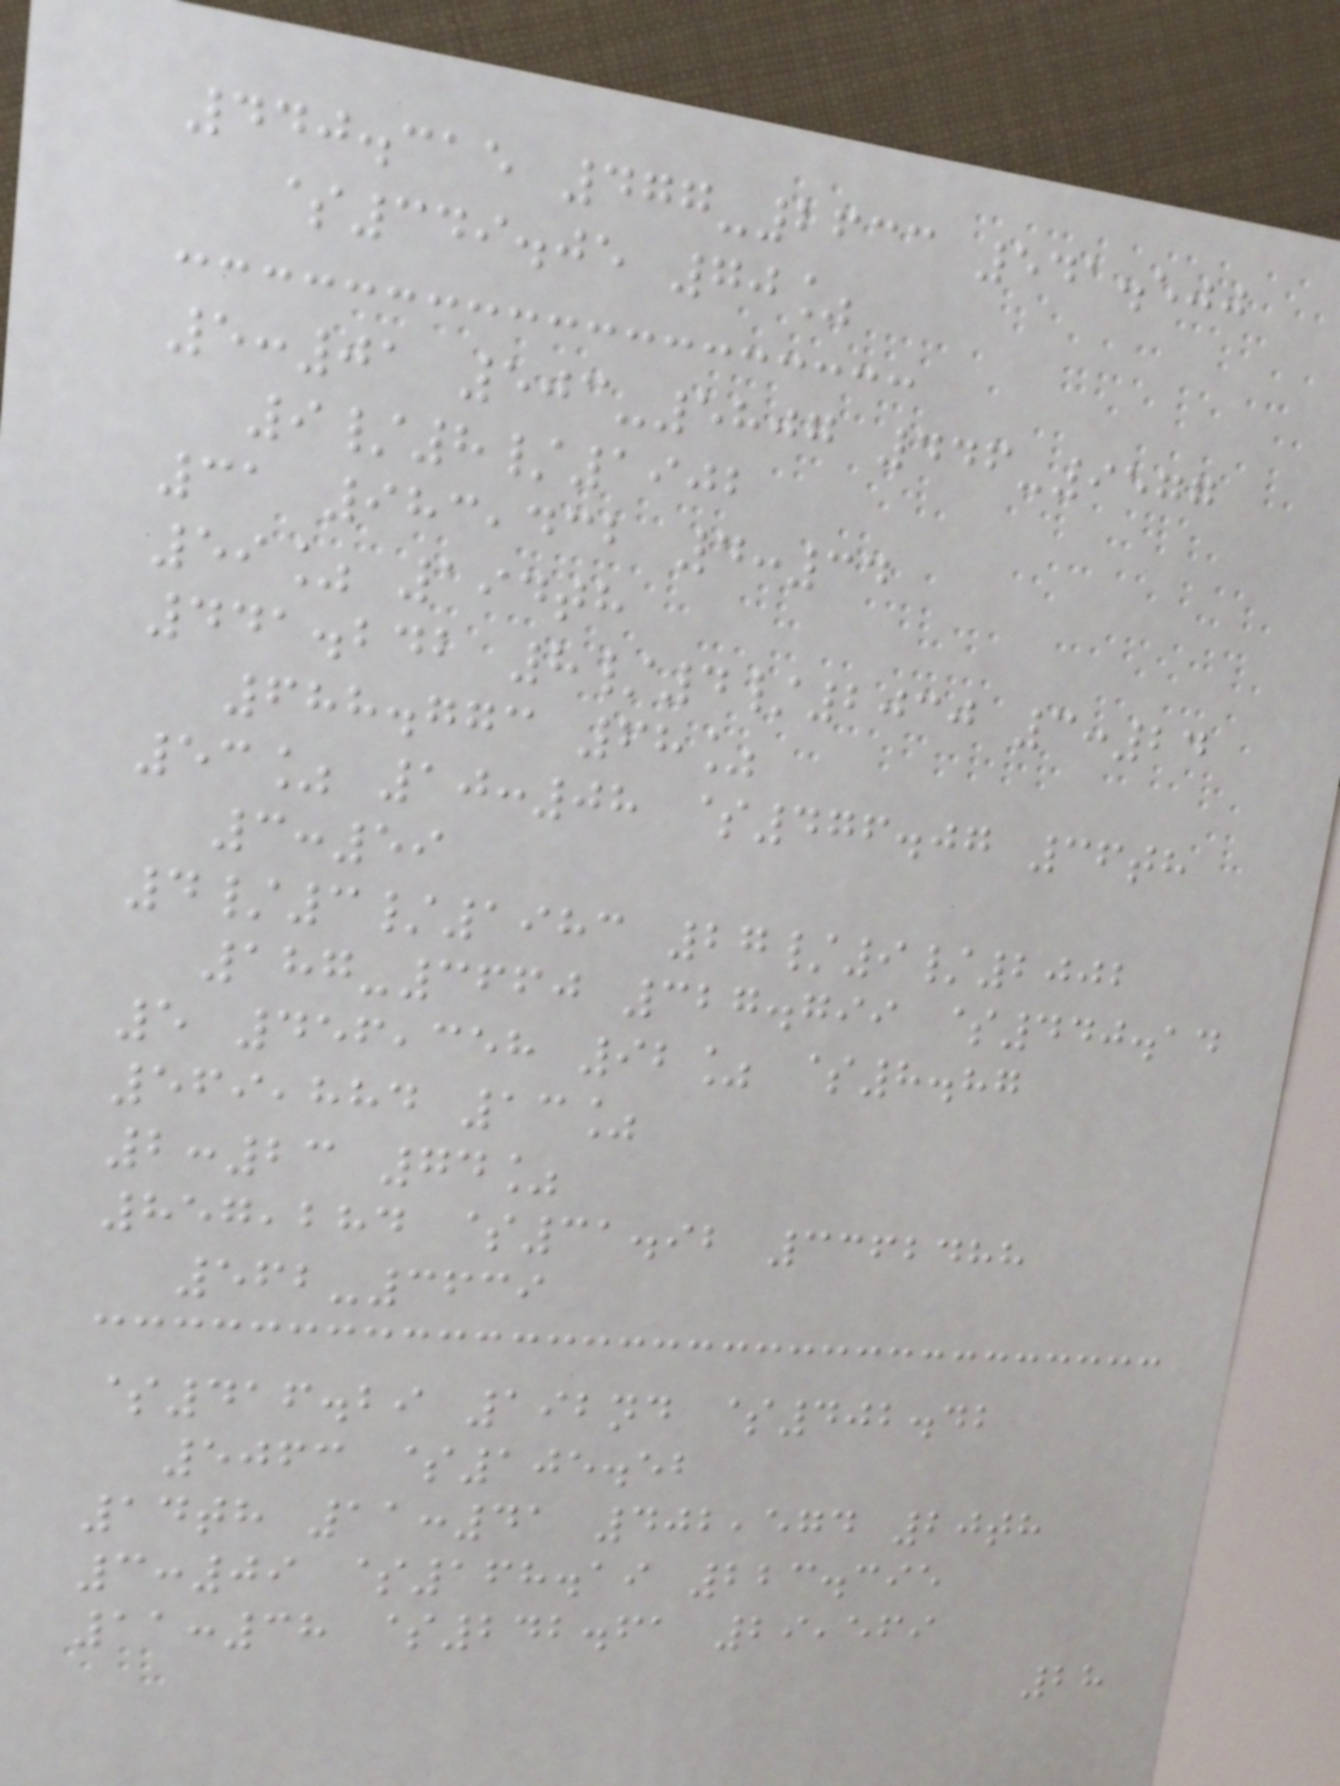440.315 477-2633 541.500
$349.05 70%
5:01 503-5807 446-9577
9/8/1902
31 983,432 4:34
59% 194th
441.242 8/4/2030 3:24
688.773 68%
53% 10:08 $476.07 36th
3:59
4/3/1983 27/9/2002
187-3660 327.799 $440.14
5 456,358 92% $8.87
569,884 13%
2:23 74%
857,284 $31.92 3362488
562-3639
$416.29 192nd $402.42
5063 $105.52
14th 11:41 402,574 20th
3:09 $168.19 223.395
11:38 $242.61 29,569
28
